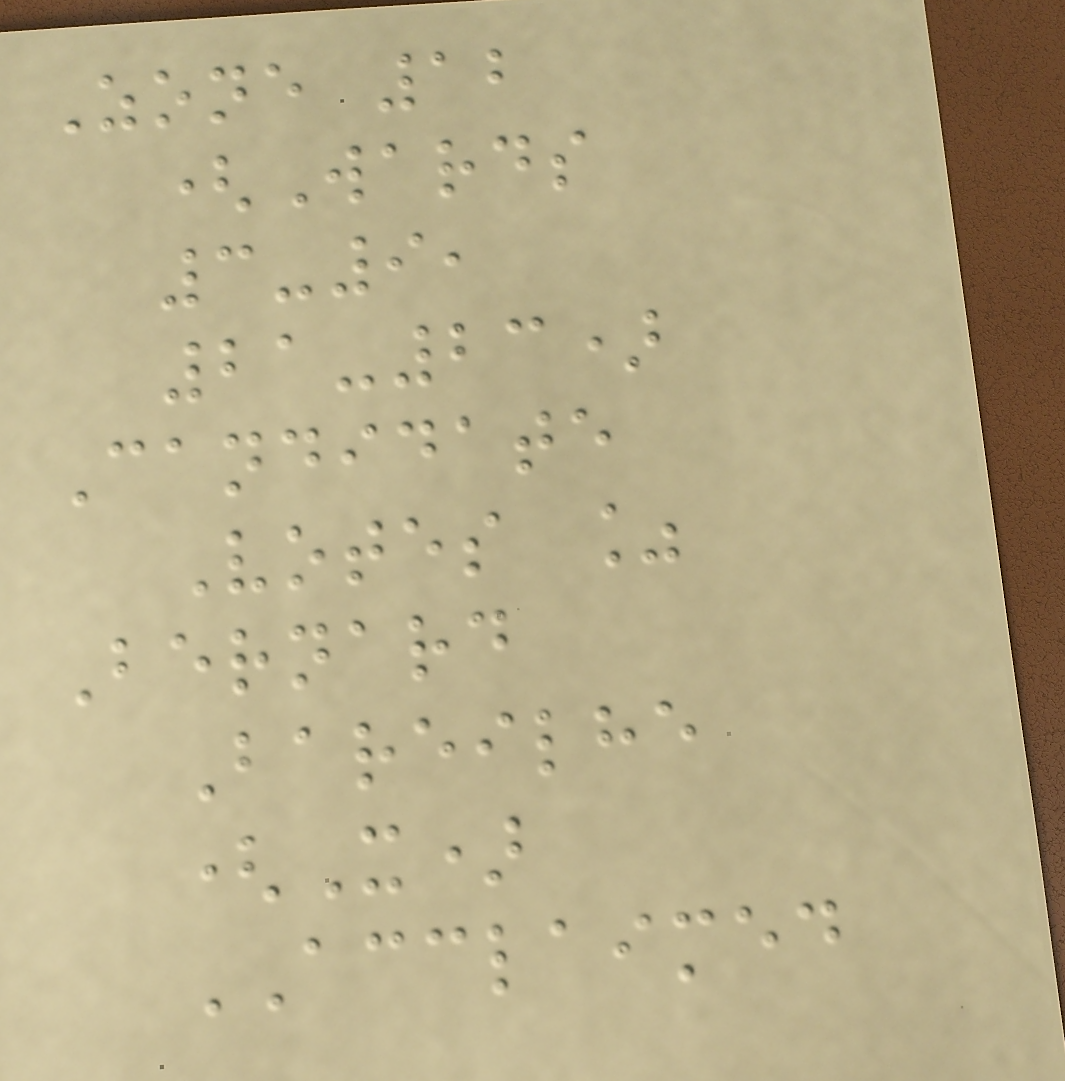Zone 12
(Wards
3-9,
21-23)
Candidate
Votes %
Bernard
Bareilhe
(X)
ACCLAIMED
